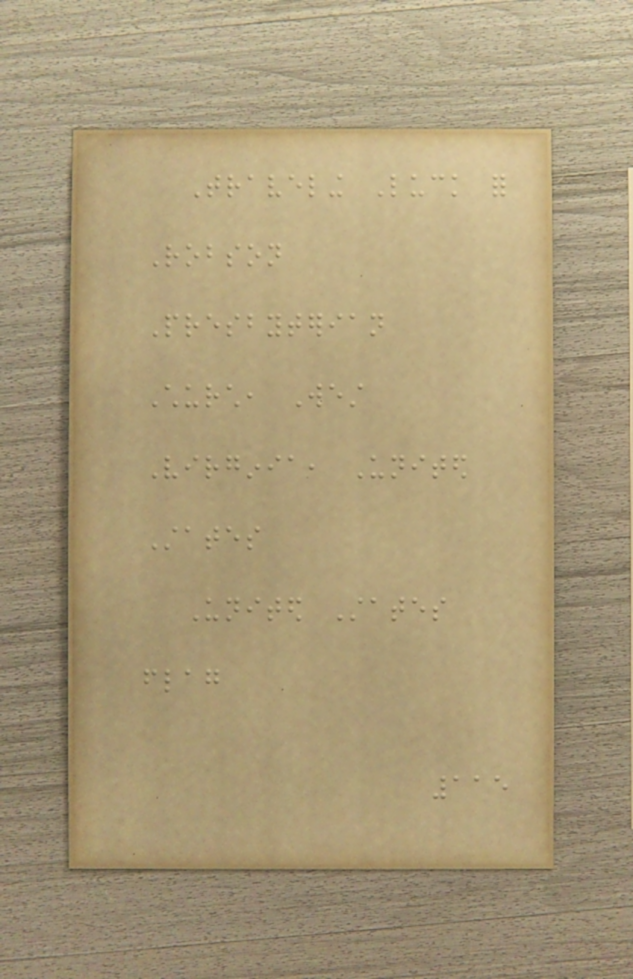Traveling Luck for
Robson
Presbyterian
Church, West
Virginia, United
States
United States
flag
115
